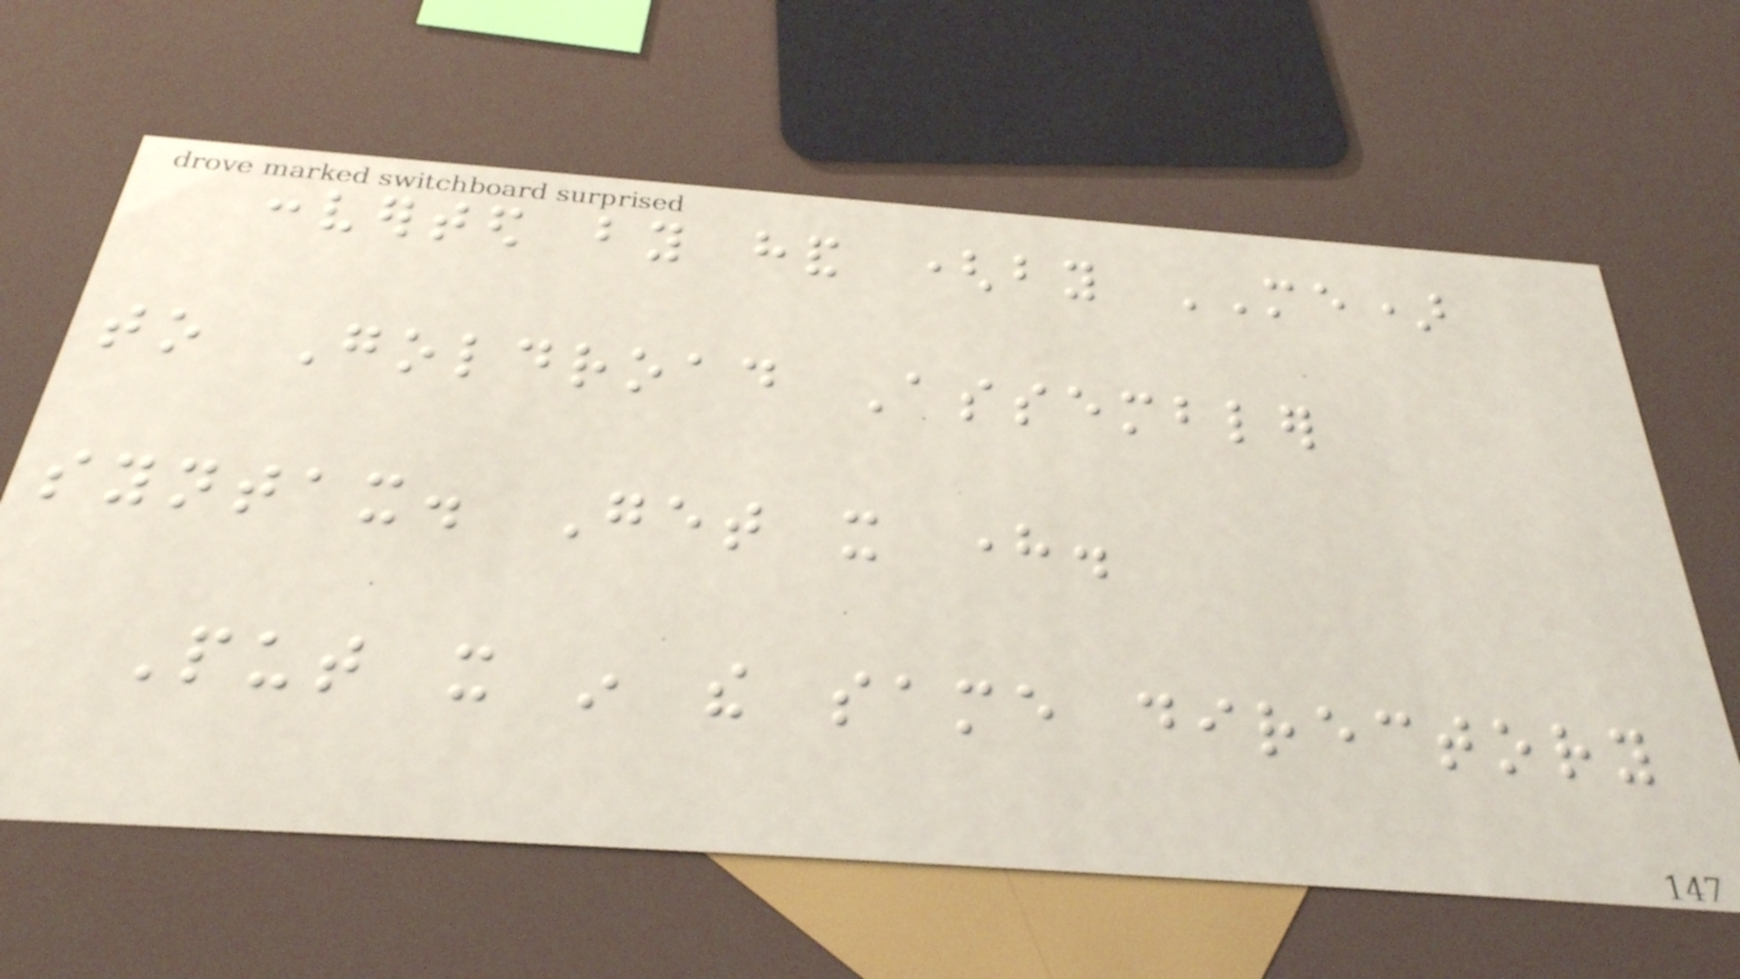converted by hand (by ME)
to Goldroad Assembler
syntax. Get it here.
Put it in the same directory
